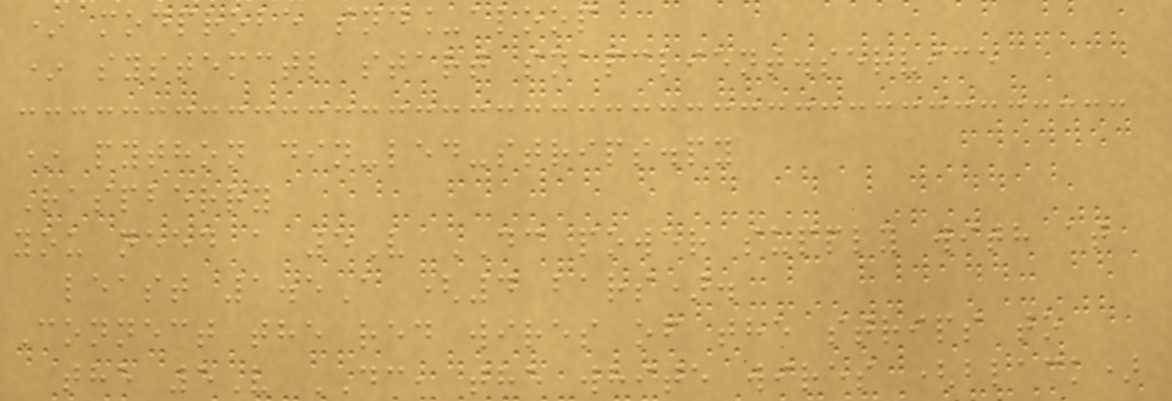* modprobe snd_aloop
* systemctl start snapclient.service
* python din-led-strips.py
Raspberry
you need a 5V DC power supply with at
least 1.5A (4 bars).
Connect the red wires of the strips to
the 5V DC, the white wires (black)
